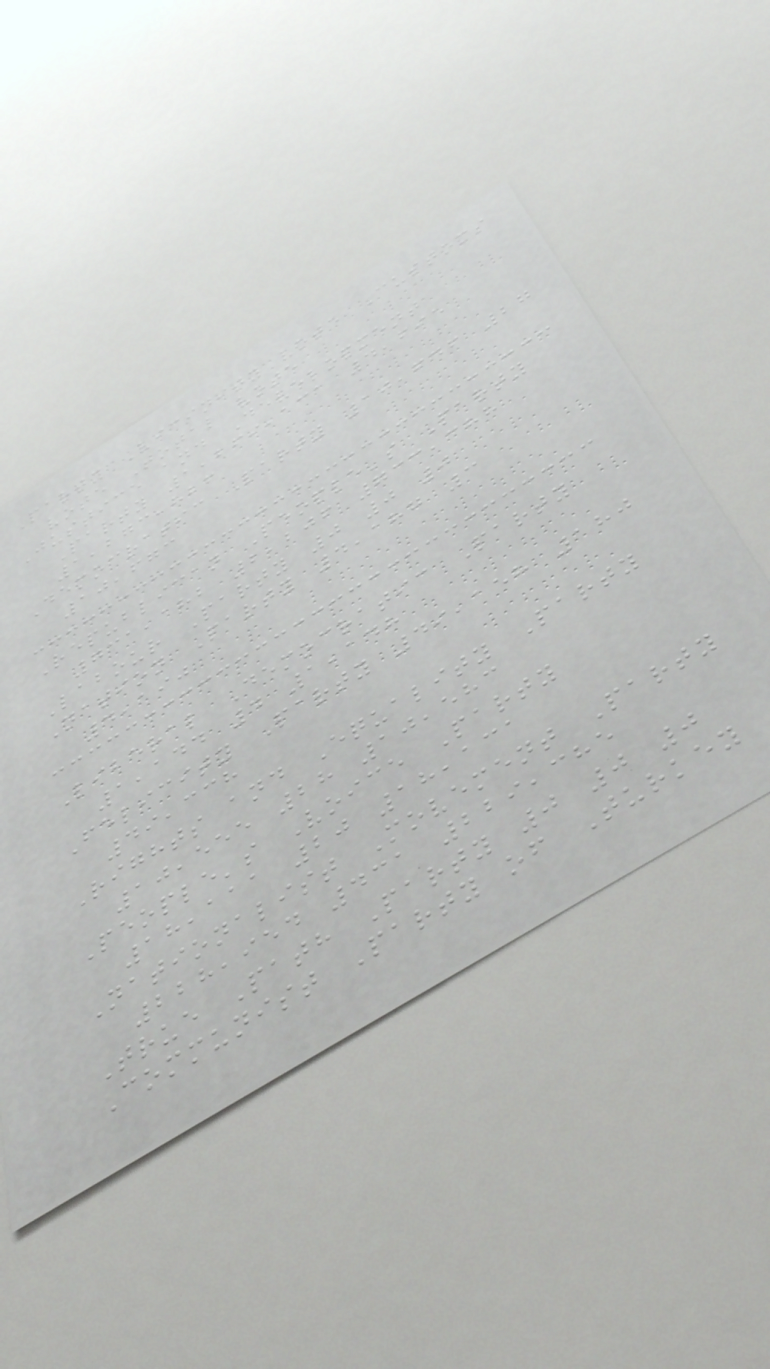Party Vicinity vote Customs
vote Total vote
Justice and Development
Party 1,269,131 4,695
1,273,826
Democratic Party 10,646 27
10,673
Republican People's Party
731,182 2,206 733,388
Labour Party 0 0 0
Nation Party 4,187 3
4,190
Liberal Democratic Party
1,144 4 1,148
Felicity Party 49,158 180
49,338
Rights and Equality Party
10,555 28 10,583
People's Voice Party
18,111 20 18,131
Nationalist Movement Party
228,954 431 229,385
True Path Party 0 0 0
Communist Party of Turkey
